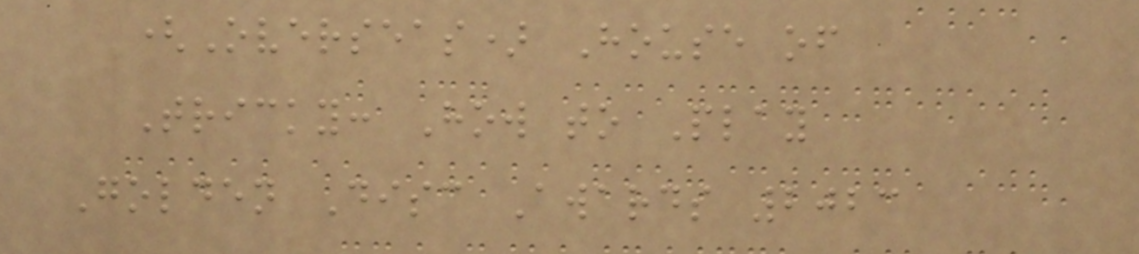(Overseas) House of
Tricky: How to Play
Golden Disc Awards 2023
